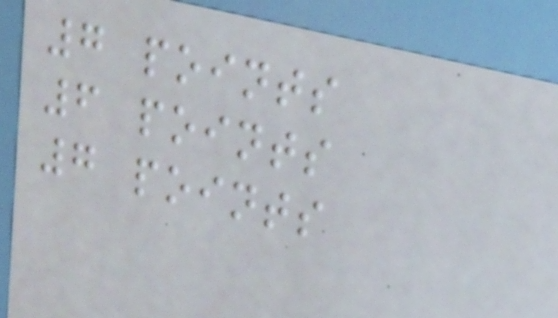7 points
6 points
7 points
